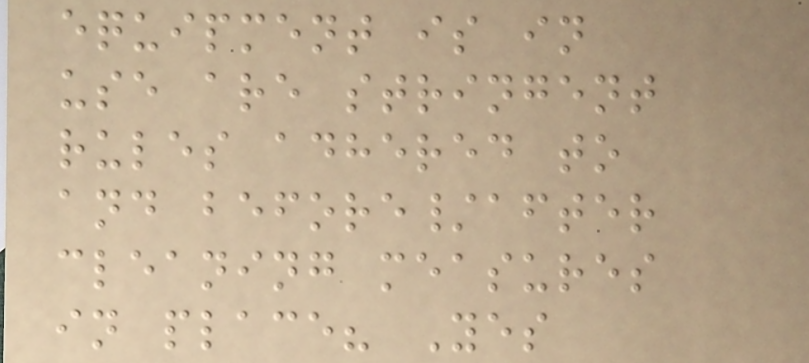equipment is in
use are stringent
rules adhered to
and before/after
cleaning measures
in place? Yes
